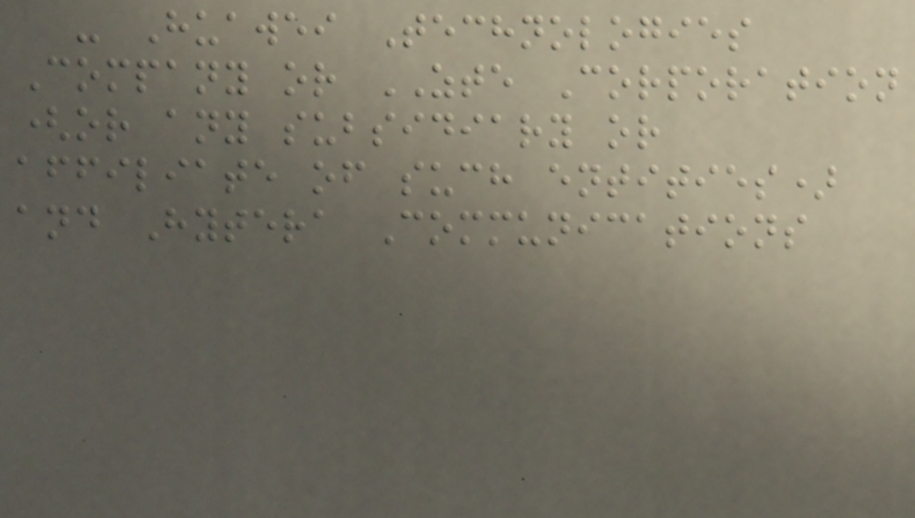- Huawei Technologies
Company or ZTE Corporation
(or any subsidiary or
affiliate of such entities)
and Hytera Communications
